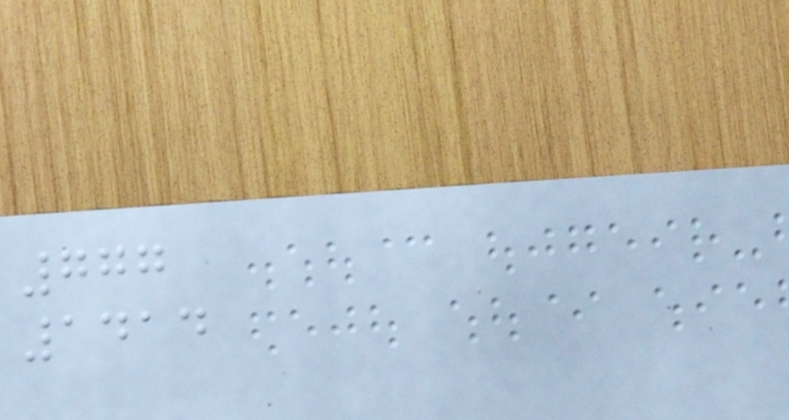777
1414
